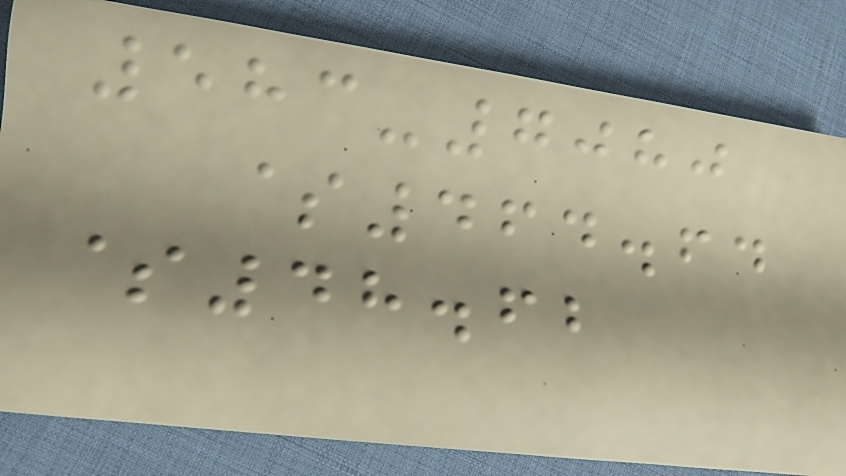583-7080
$464.64
$48.62
